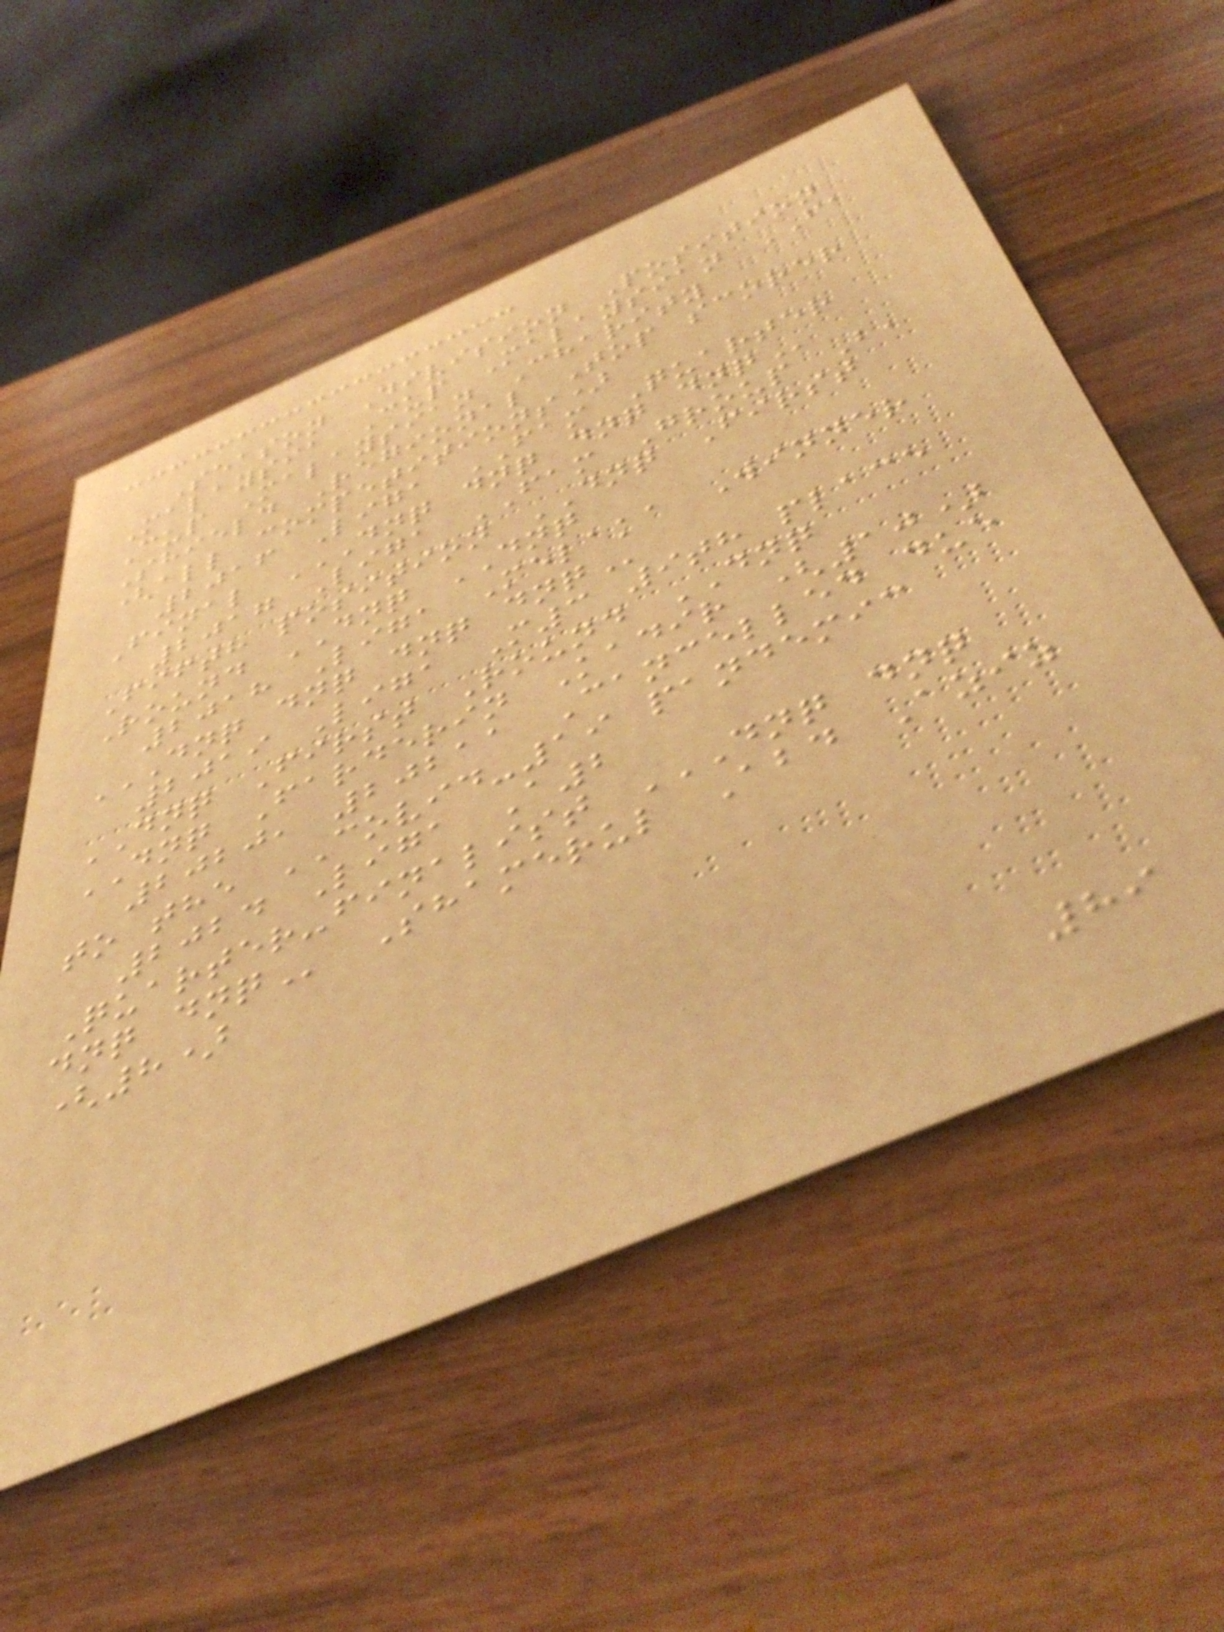Season Division Position
Malaysia Cup Malaysian FA
Cup Malaysian Charity
Shield Regional Top scorer
(all competitions)
2016 Liga FAM Quarter
Final DNQ DNQ DNQ DNQ
2017 Liga FAM Group B,
Fifth position DNQ First
Round DNQ DNQ
2018 Liga Melaka Winner
DNQ DNQ DNQ DNQ
2019 Liga M3 9th place
DNQ First Round DNQ
DNQ Farderin Kadir (10)
2020, 20211 Cancelled due
to the COVID-19 pandemic
2024 Liga A2
Quarter-finalist DNQ DNQ
DNQ DNQ Shamerul Abd Aziz
(8)
89
